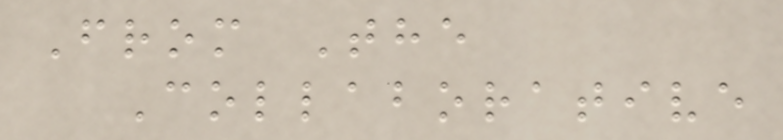From The
Collaborative
